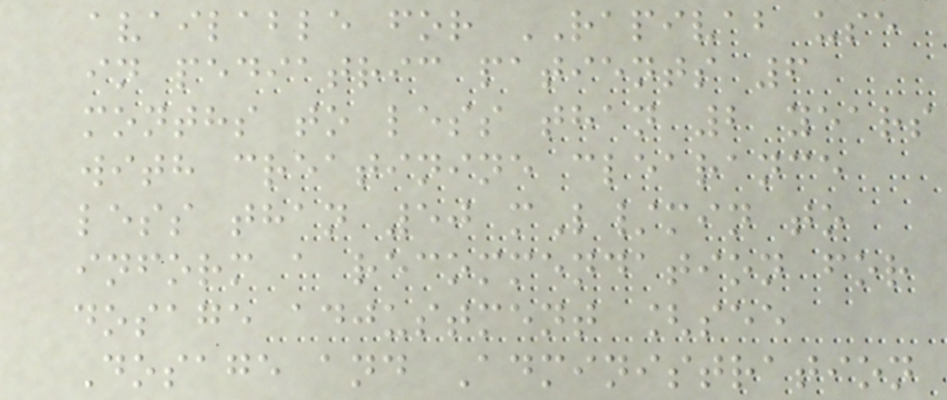available for RAPIVAB use
in pediatric patients 6
months to less than 2 years
with creatinine clearance
less than 50 mL/min to
inform a recommendation for
dosage adjustment [see
Dosage and Administration
